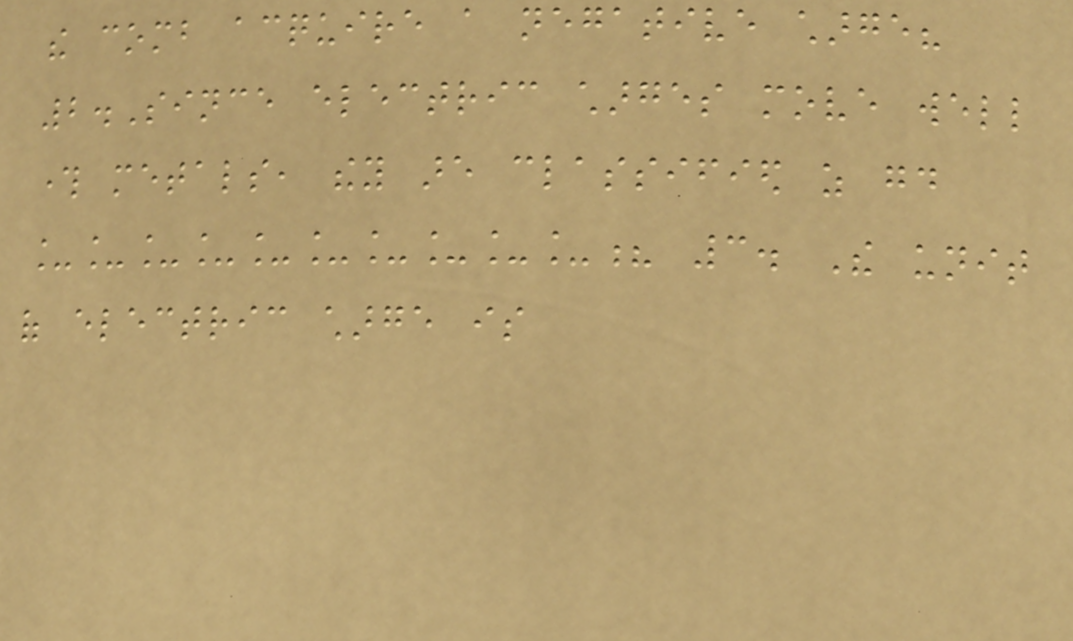the comb acquire a negative charge?
2.Since electric charges move well
through metals, they are classified as good
__________? 3. The unit
of electric charge is
